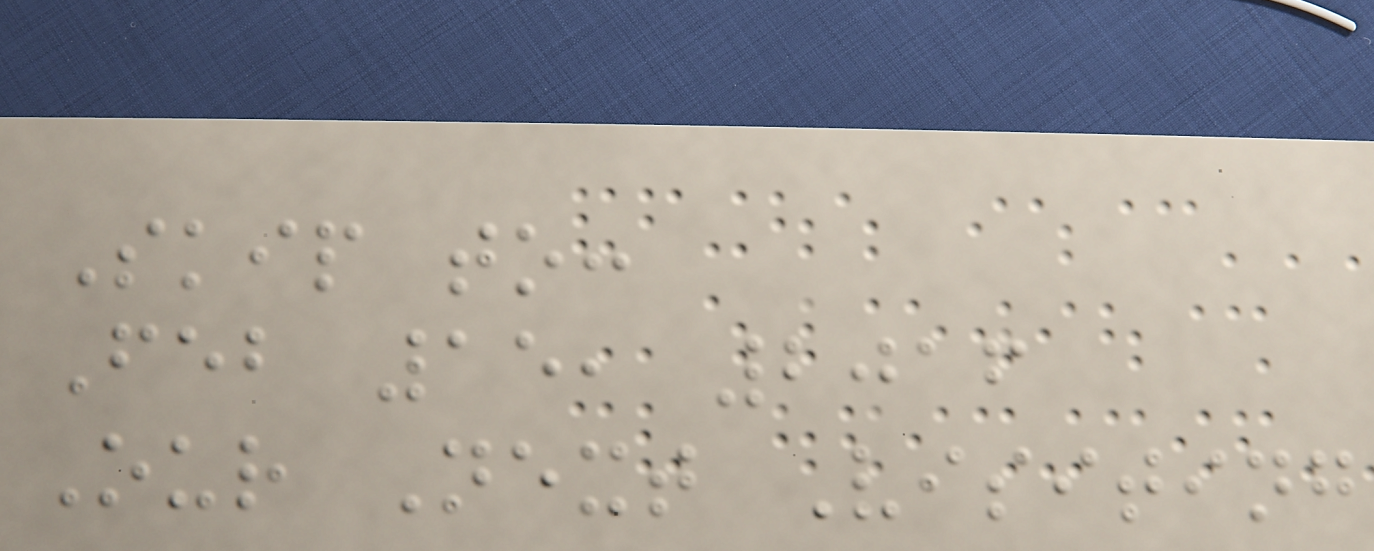Skip to:
Feb 15, 2016
Our Next Visiting
